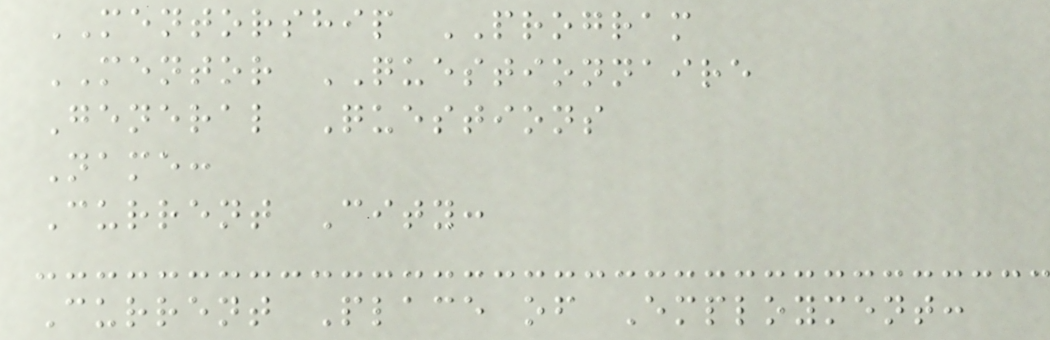MENTORSHIP PROGRAM
MENTOR QUESTIONNAIRE
General Questions
Name:
Current City:
Current Place of Employment:
